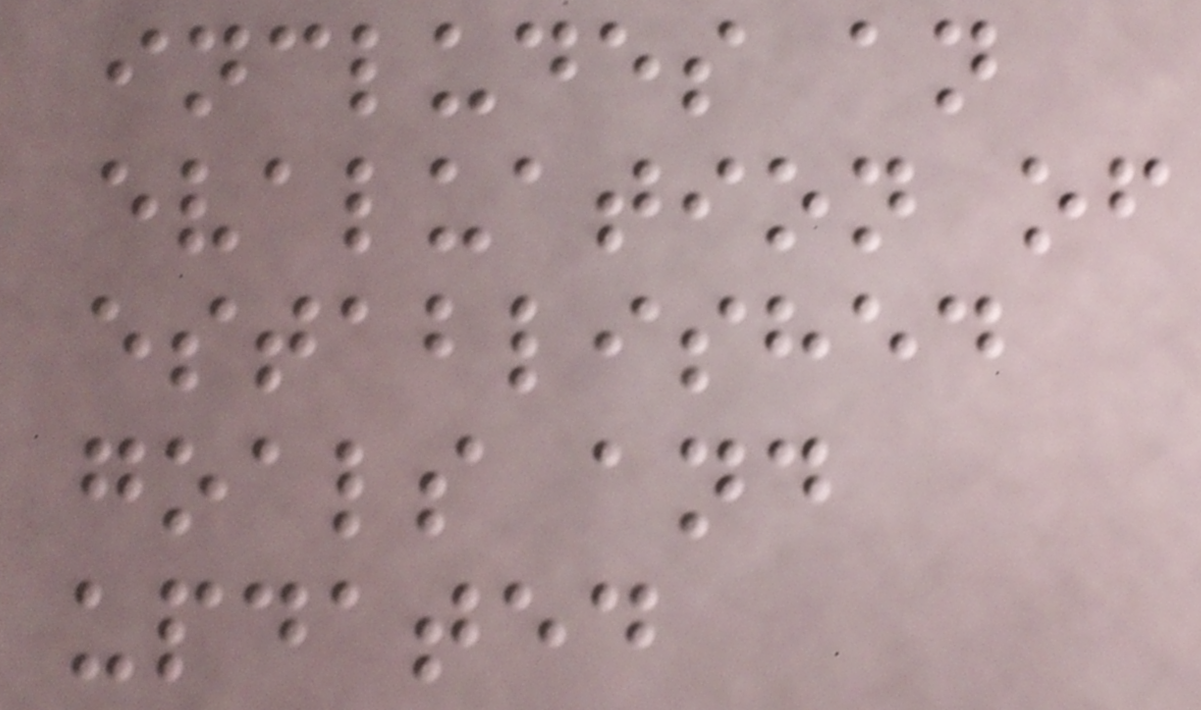includes an
evaluation of
established
goals and
updated
